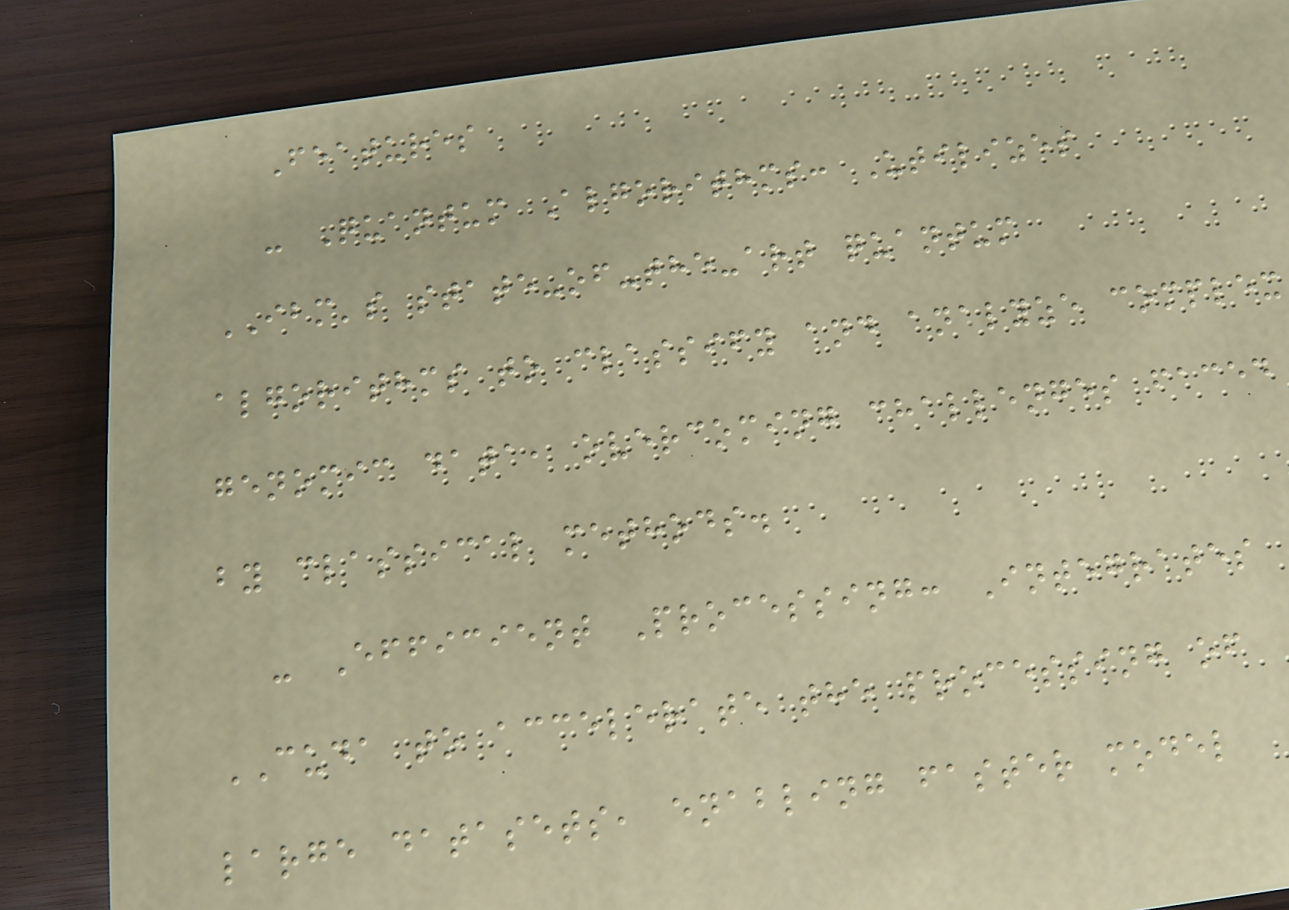Features
- Quantum Algorithms: Utilizes
IBM's state-of-the-art quantum
algorithms to classify and analyze complex
genomic data, overcoming challenges faced
by classical methods.
- Efficient Processing: Integrates
CUDA to accelerate the processing of
large datasets, enabling faster model
